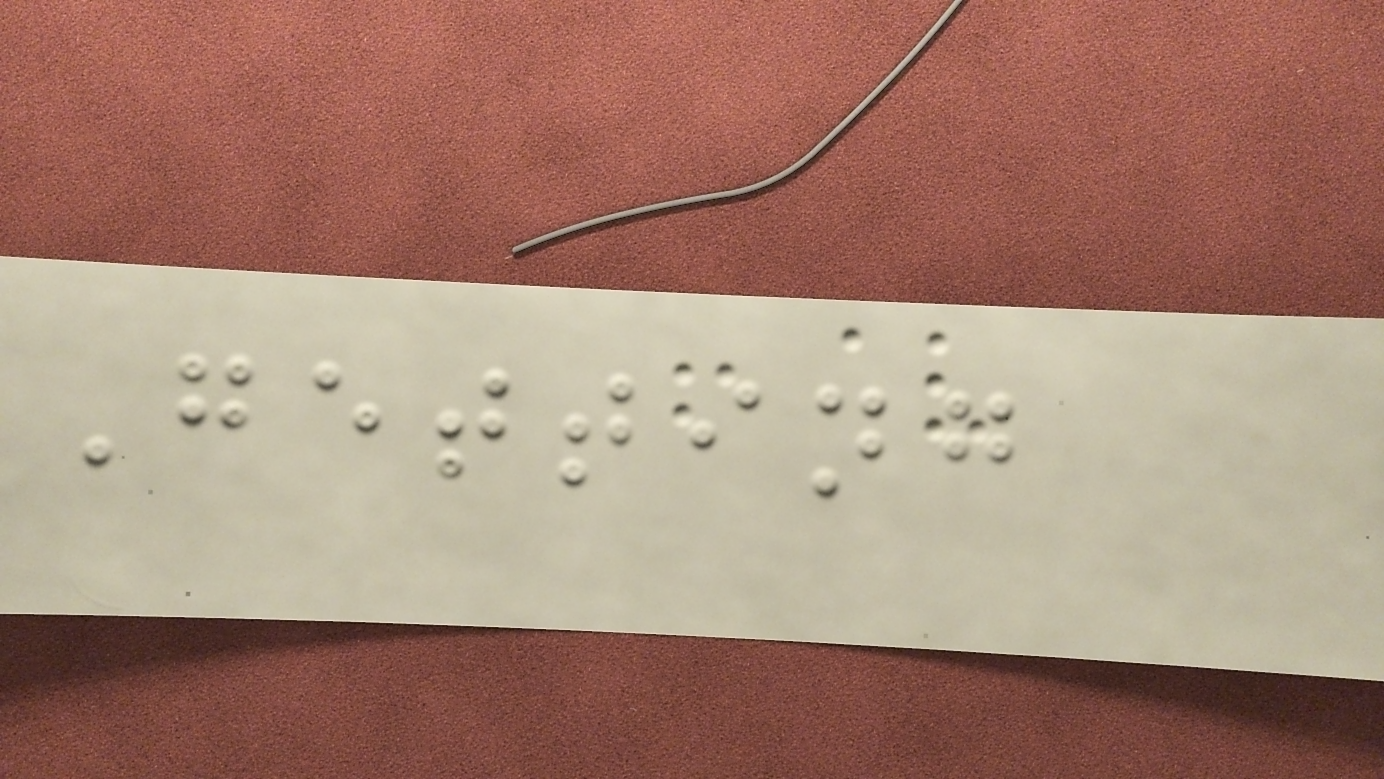Getting
